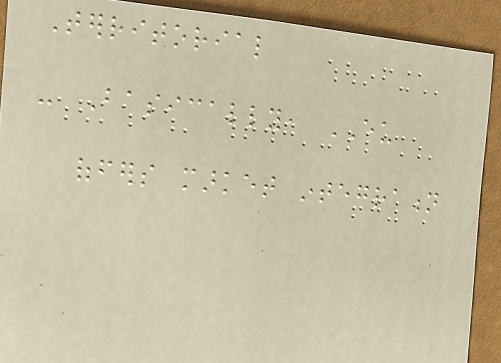Territorial
- Basically, EU
offers market integration
